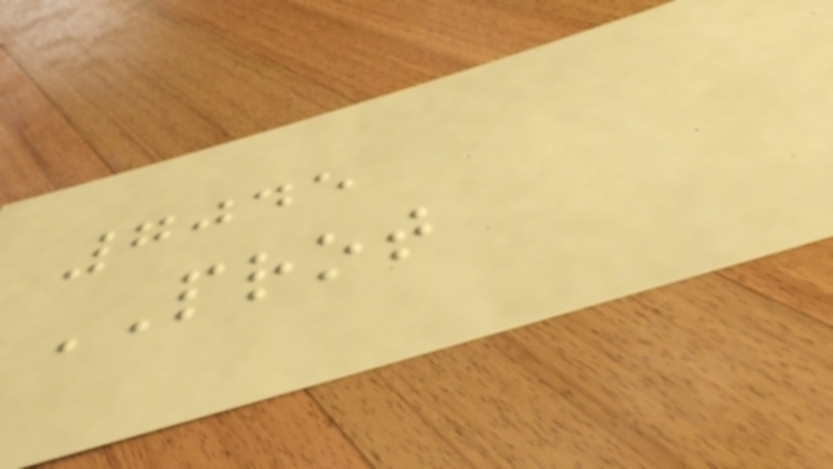7045
PROT
